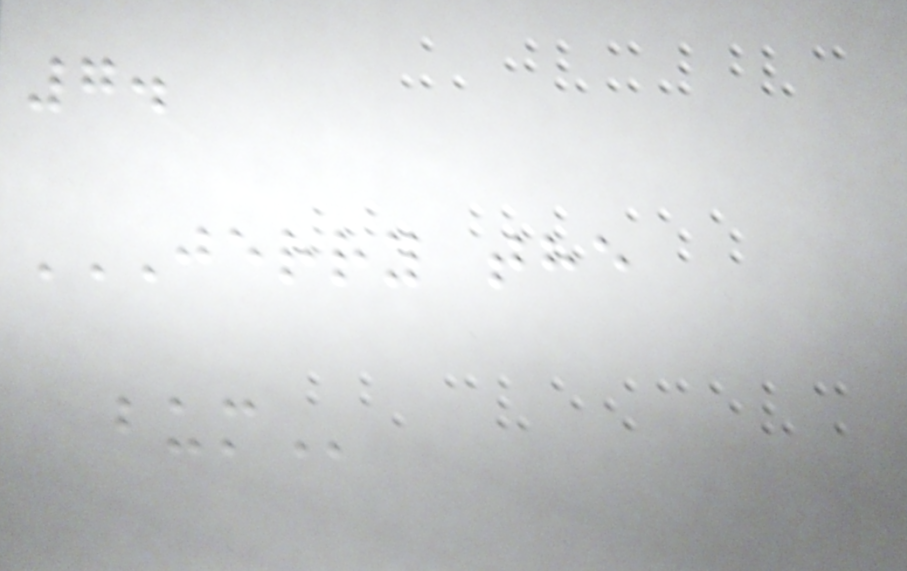7.
JERRY THE
BUM
